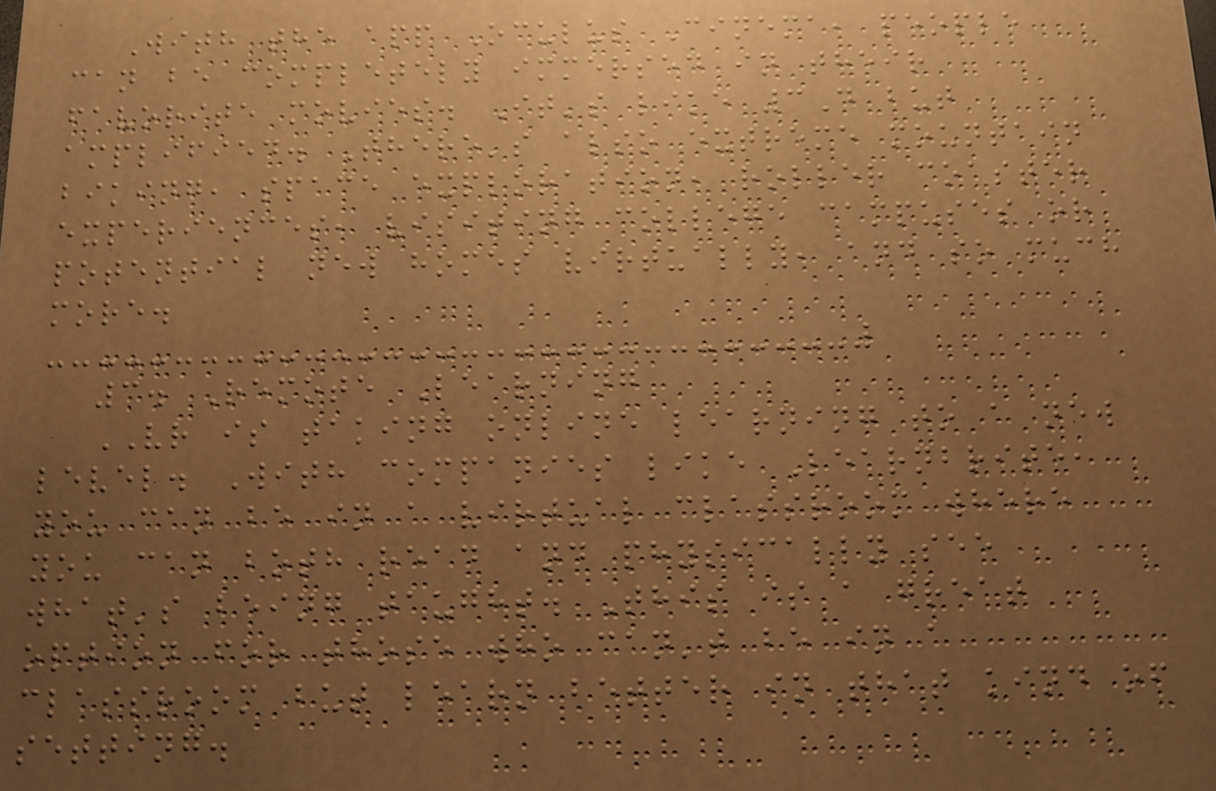With the app Oculus Cinema, people
can be completely immersed in their
favorite movies. It's like 3D but
amplified. There's also extreme mountain
biking, space exploration, roller coaster
experiences, visiting college campuses or
potential new homes virtually, and so much
more.
3. Remote Learning
VR is taking online learning to a new
level. With companies like Learnbrite,
you can be in a virtual classroom where
you can both read and physically see
what's being taught. This is a great
option for those who can't be in a
classroom but learn better in that kind of
setting.
